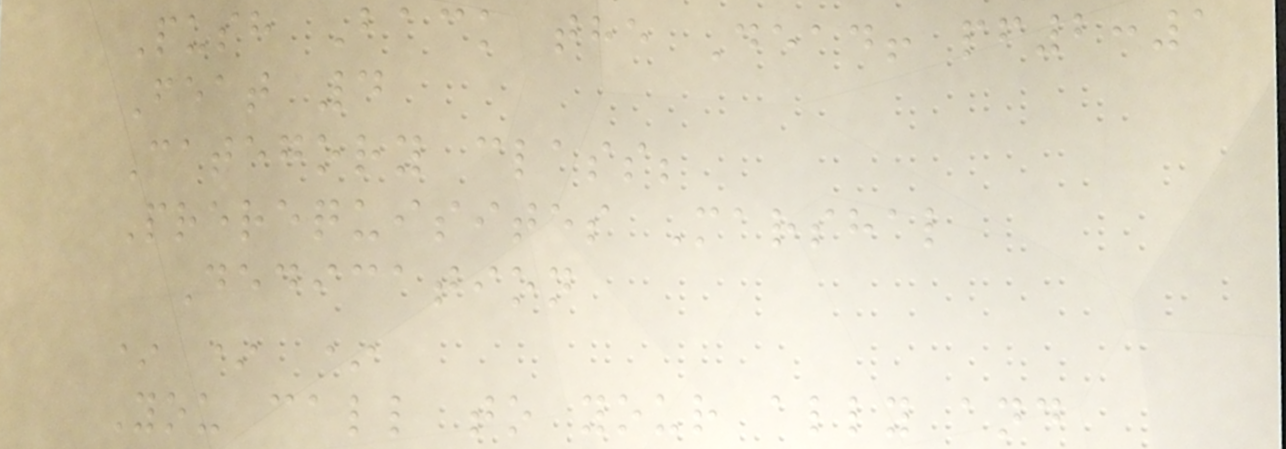Push Back the Dead! pf2:1
Feat 4
Category class;
Prerequisites Marshal
Dedication
* * *
You call to your ally and
